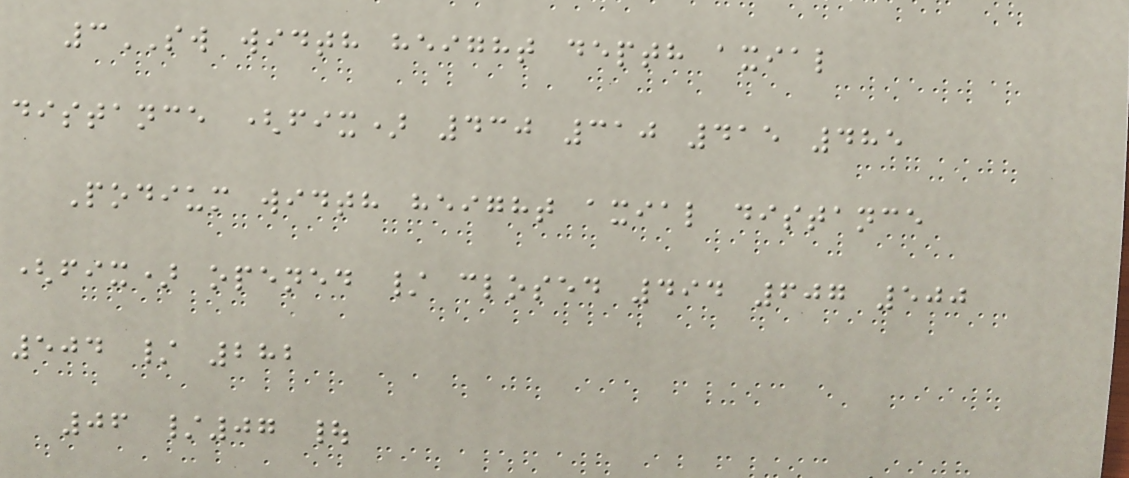3SW width height depth axial
distance (fix) 430 310 415 485
Podium width height axial distance
(fix) opened / closed 494 607 500
504 / 282
06 /07 |
